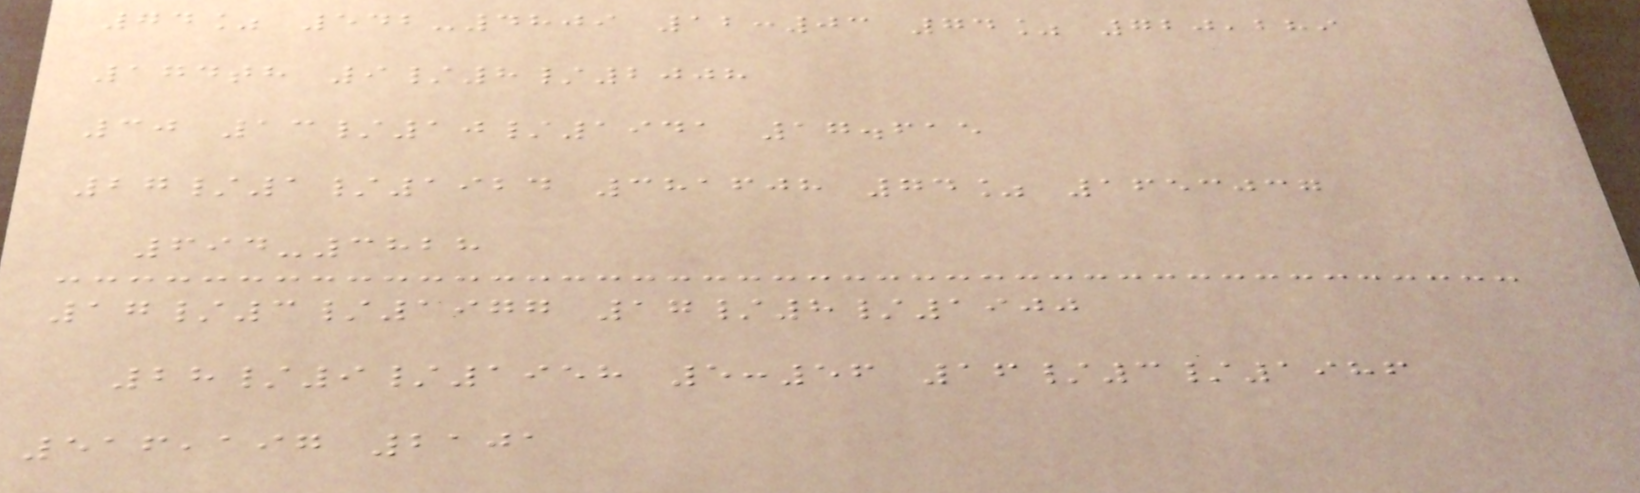74% 542-4809 12:03 74% 720,289
174th 9/8/2008
30 13/10/1941 17.615
27/1/1924 381608 74% 1653037
694-3828
17/3/1977 17/8/1900
28/9/1958 5:56 16/3/1986
516,197 2101
